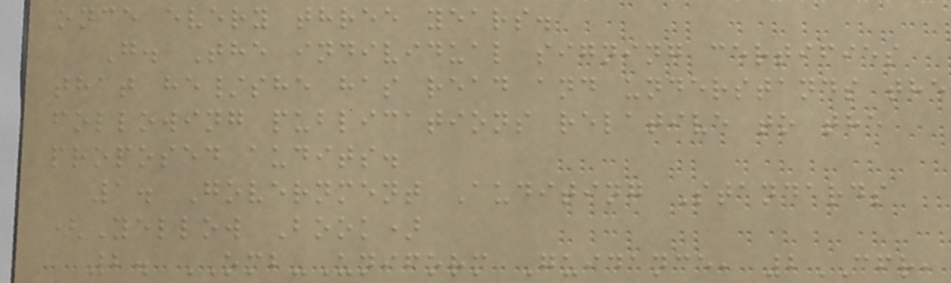once every three years.
G. The individual signing certifies
that he/she has read and understands the
following publications relative to the
proposed audits.
1. Government Auditing Standards
(Yellow Book)
2. OMB-Uniform Guidance, 2CFR,
